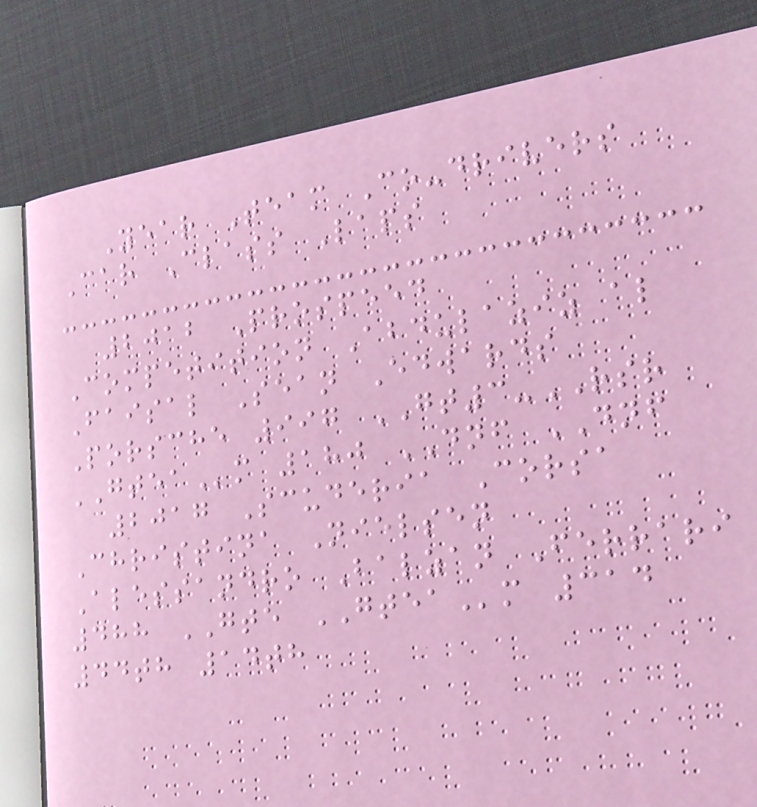Year Team Co-drivers
Car Class Laps
2012 Prospeed
Competition Abdulaziz al
Faisal Sean Edwards
Porsche 997 GT3-RSR
GTEAm 180 DNF DNF
2017 Scuderia Corsa
Christina Nielsen
Alessandro Balzan Ferrari
488 GTE GTEAm 314
44th 14th
